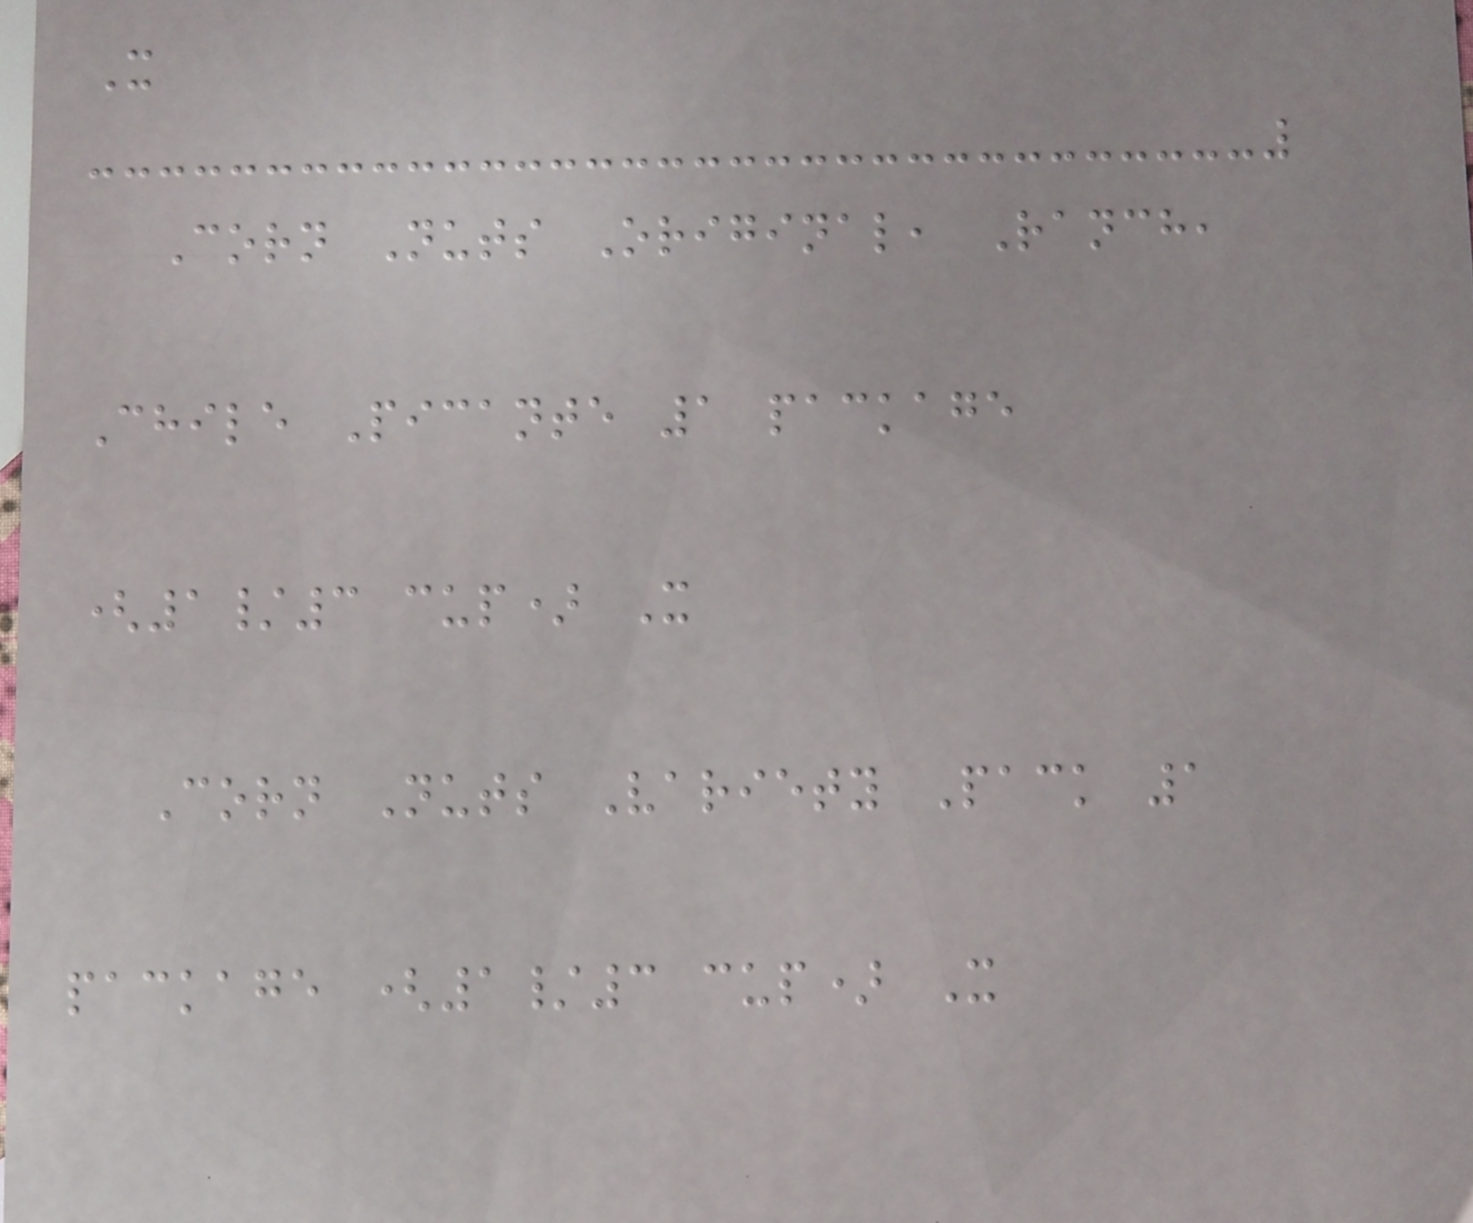X
Corn Nuts Original, Ranch,
Chile Picante 1 package
(1/3 cup) X
Corn Nuts Variety Pack 1
package (1/3 cup) X
